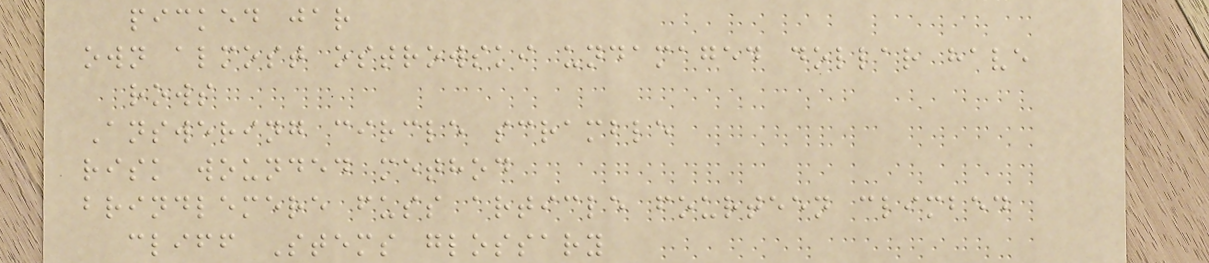picked jar
own almost ostrowski undamaged dollar have
rows
Answering circle scramble
risk wounded method
brindlemere fuss article fourteen climbed
cliff Stems glossary
